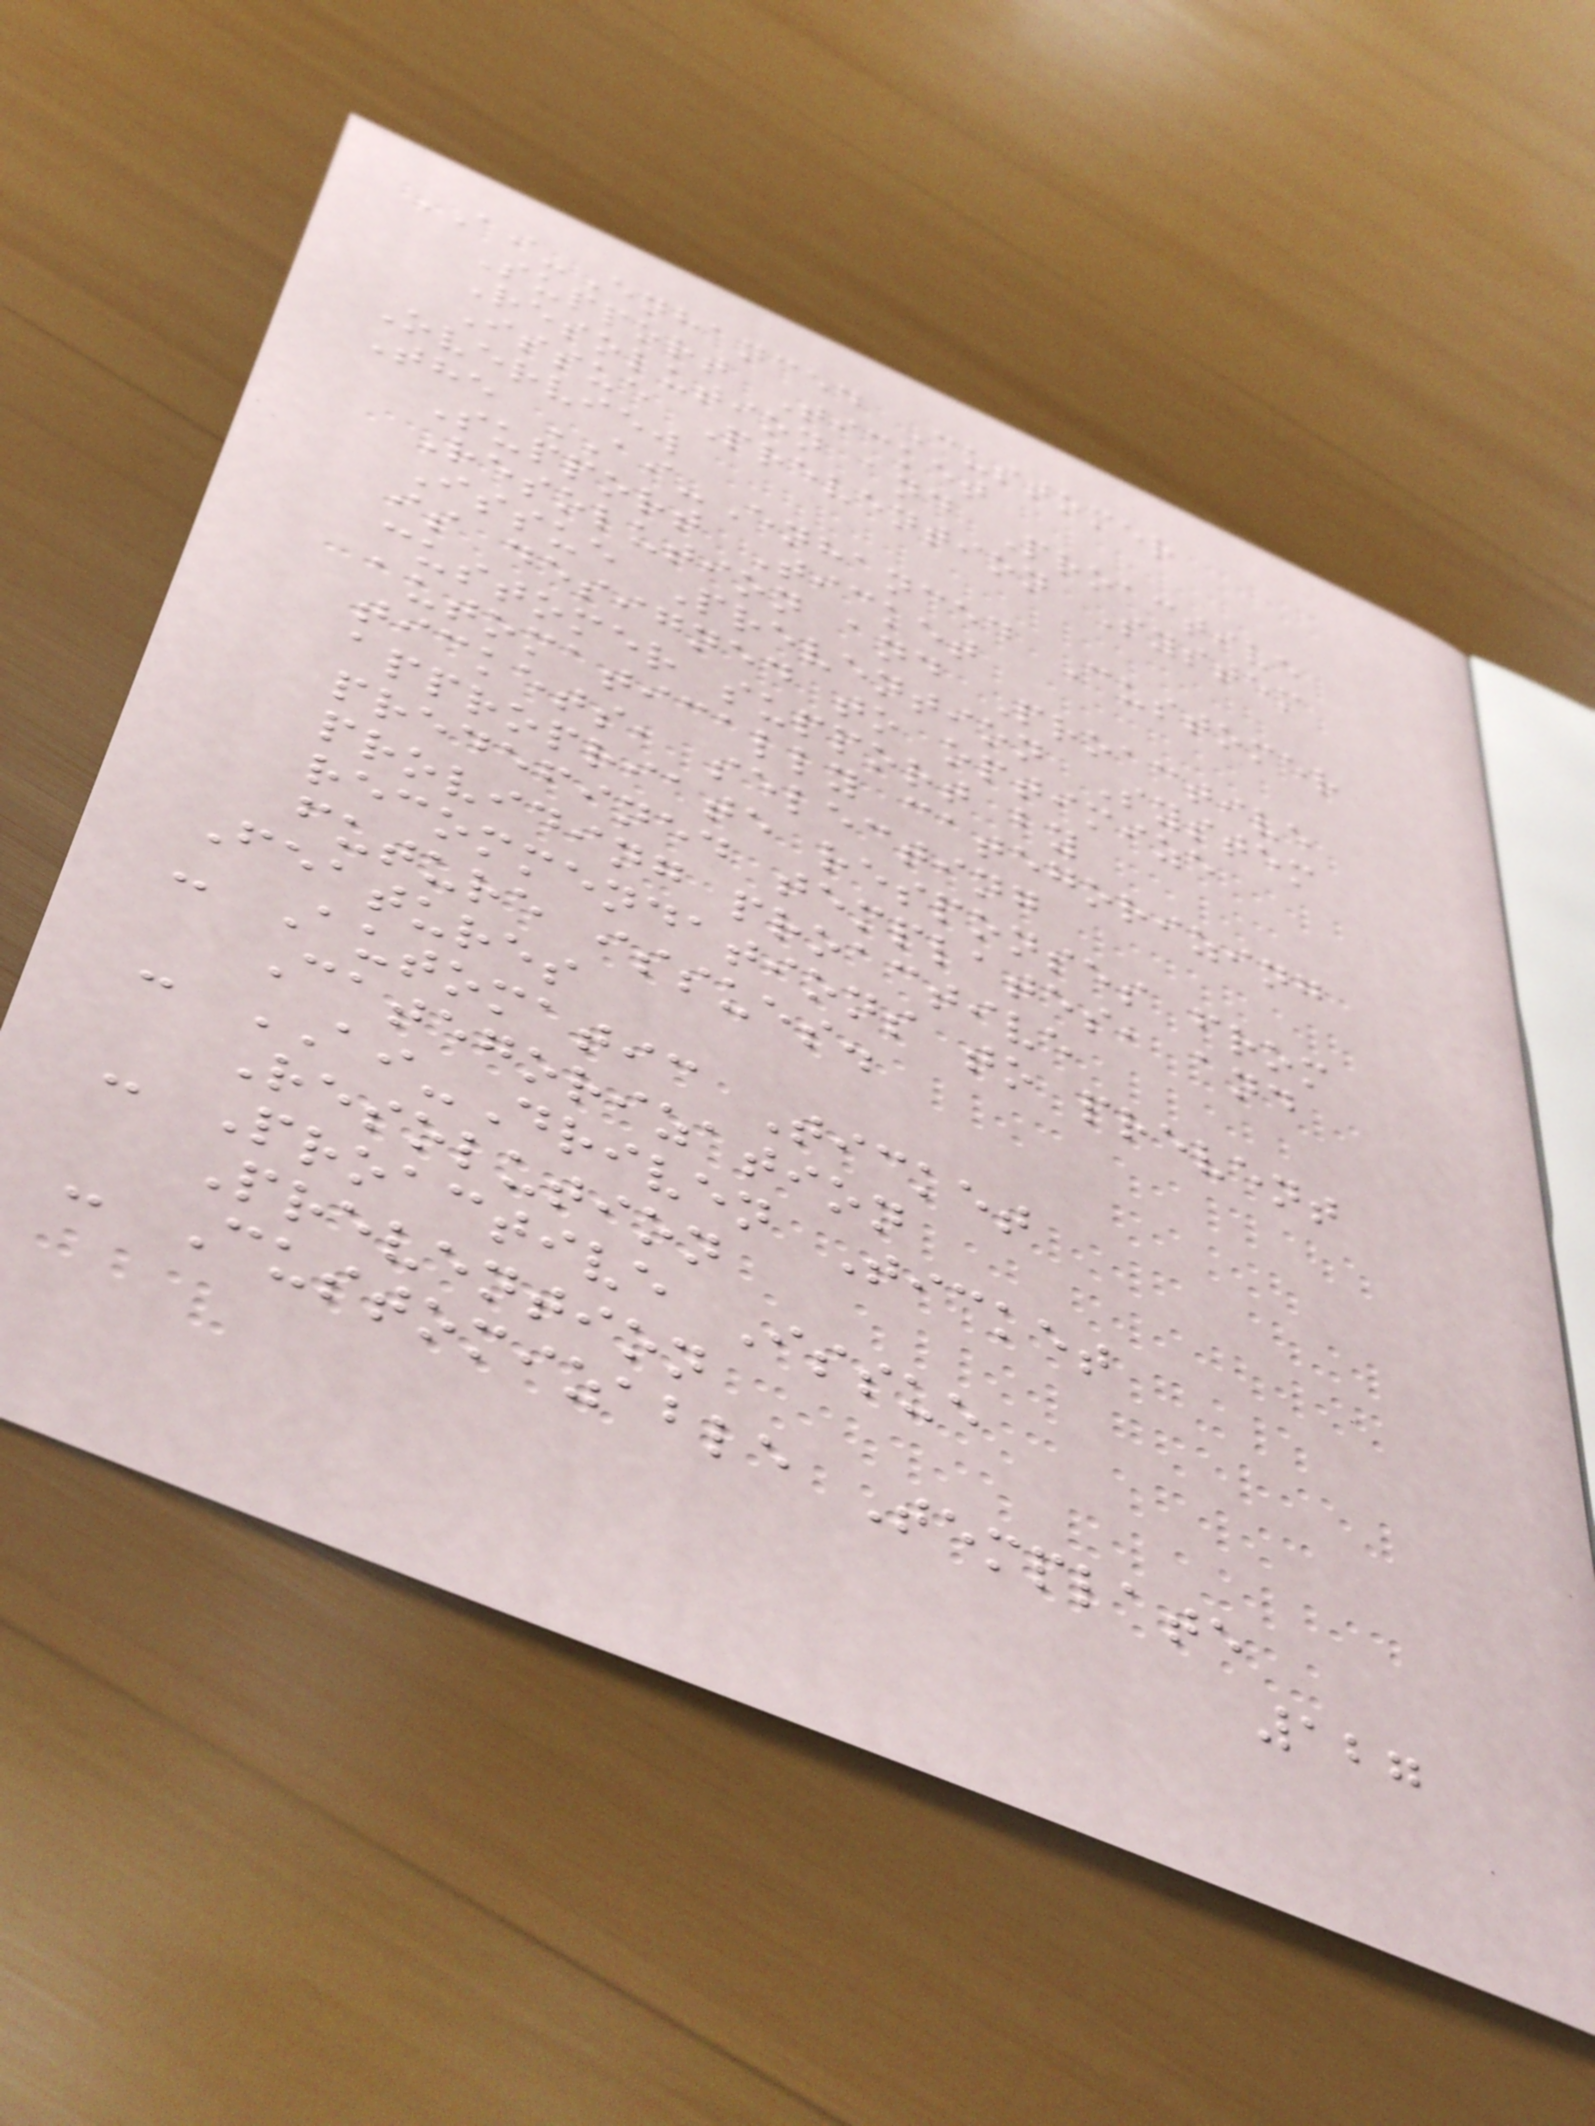AI-Enhanced Customer
Support Ticket
Resolution and Proactive
Issue Prevention System
Overview
The AI-Enhanced Customer
Support Ticket
Resolution and Proactive
Issue Prevention System
is designed to optimize
customer support by
automatically categorizing
tickets, selecting
appropriate responses from
predefined templates, and
providing proactive
recommendations to prevent
future issues.
Features
- Automatic Ticket
Categorization
- AI-Driven Ticket
Resolution
- Proactive Issue
Prevention
- Customizable Template
127
